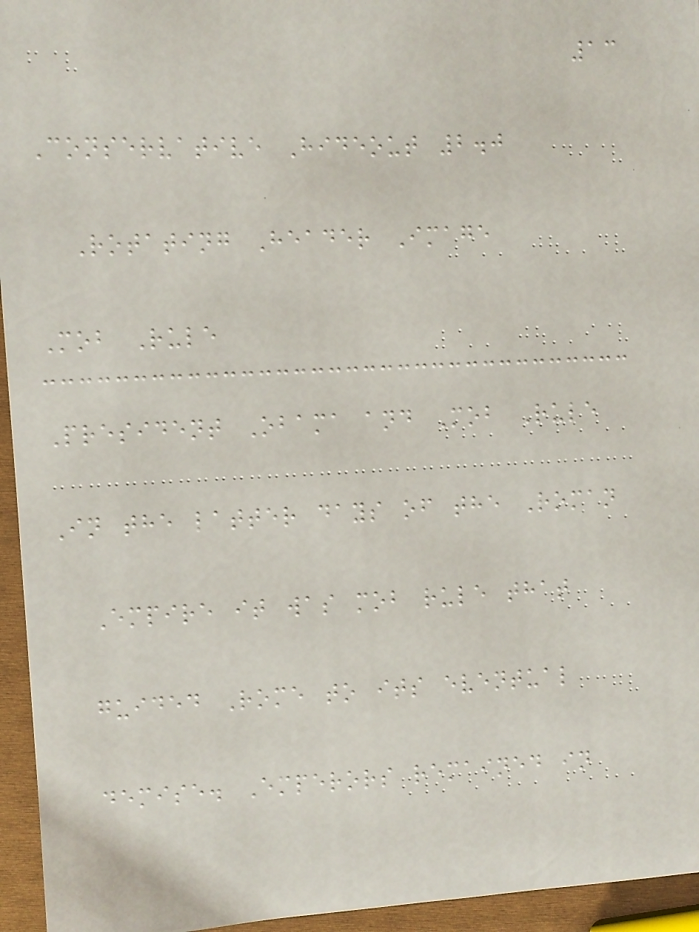13
Conservative Hideout 2.0
Rotating Header Image
Mob Rule
President Obama and Mob Rule
In the latter days of the Roman
Empire it was mob rule that
guided Rome to its eventual
demise. Emperors remained in
